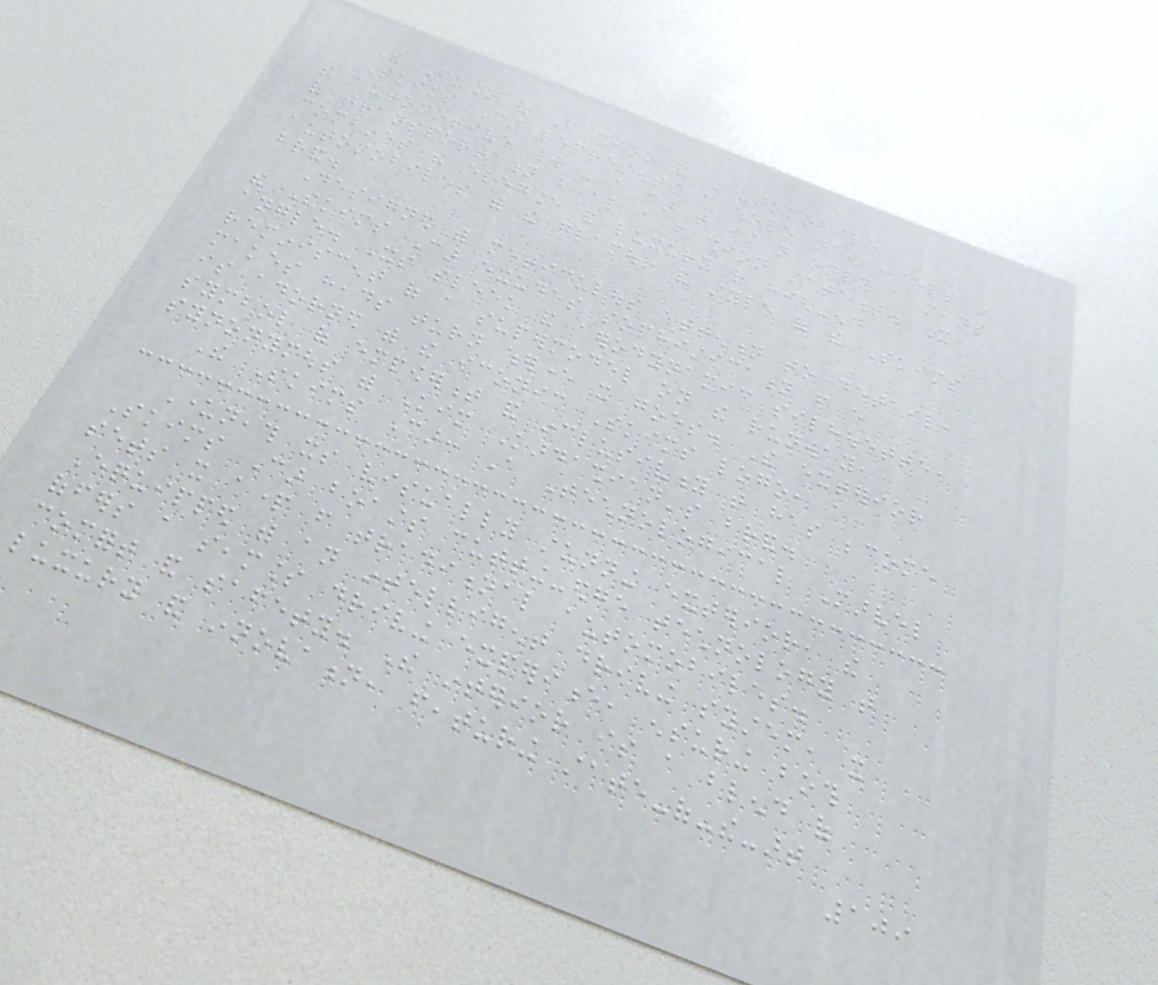The Fusion of Fashion and Automobile
Skims Car represents a whole new concept in
the automotive world - a car that is not only a means
of transportation but also a fashion statement. It
combines the elegance and luxury of high-end
automobiles with the glamour and style of the Skims
brand.
Designed with meticulous attention to detail,
the Skims Car exudes sophistication from every
angle. Its sleek and aerodynamic silhouette,
reminiscent of a supermodel on the runway,
makes heads turn wherever it goes. The exterior
is adorned with the iconic Skims logo, a
symbol of empowerment and inclusivity that has become
synonymous with Kim Kardashian's brand.
The Skims Car: A Technological Marvel
Underneath its visually stunning exterior, the
Skims Car boasts cutting-edge technology that
sets it apart from traditional automobiles.
Equipped with an intelligent driving system, it
offers a seamless driving experience, ensuring both
comfort and safety. The interior is a blend of
luxury and innovation, featuring state-of-the-art
109
